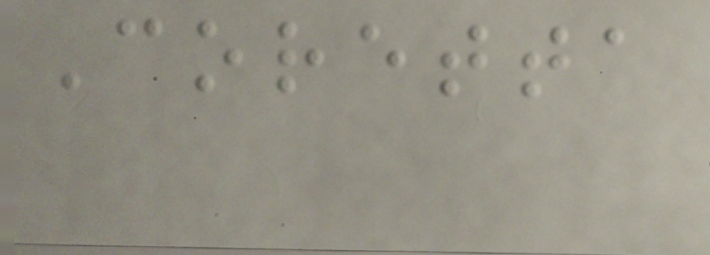Coretta
